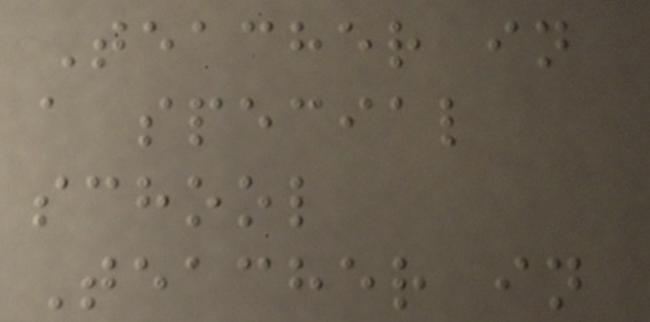Teacher in
a special
school
Teacher in
